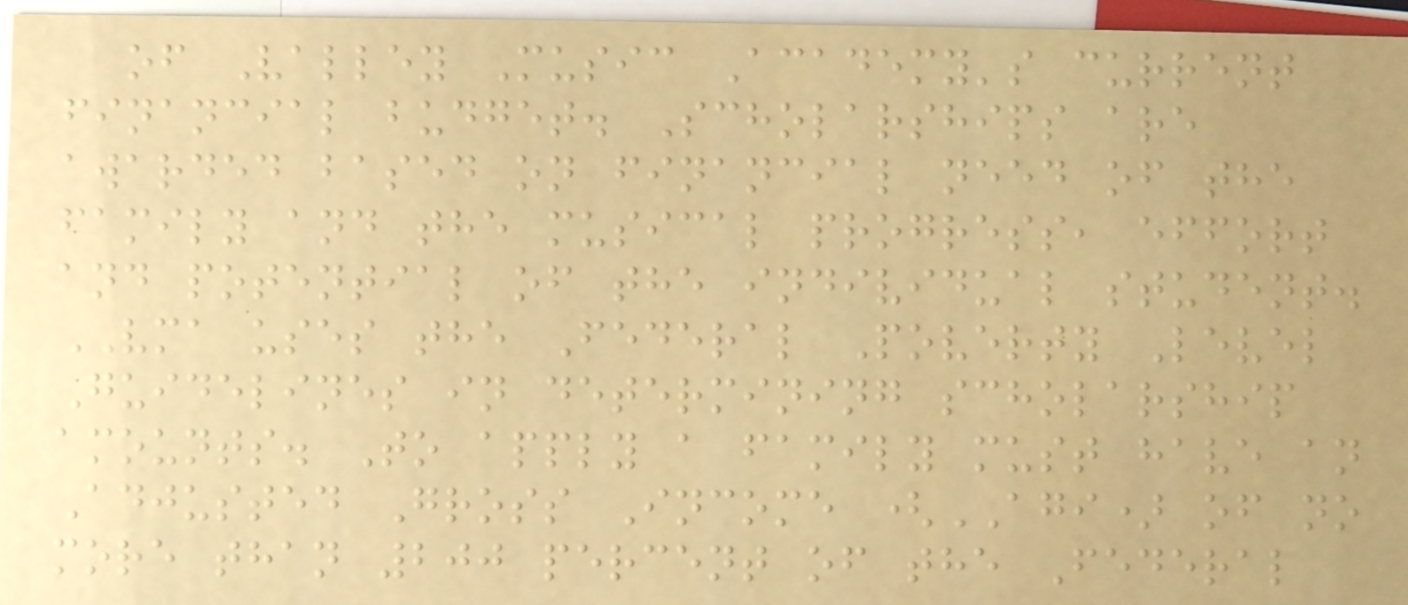of Valley Music Academy's current
financial budget. Scholarships are
awarded based on financial need of the
family and the musical progress, effort
and potential of the individual student.
VMA uses the Federal Poverty Level
Guidelines in determining scholarship
amounts. To apply a family must have an
Adjusted Gross Income (AGI) of no
more than 200 percent of the Federal
